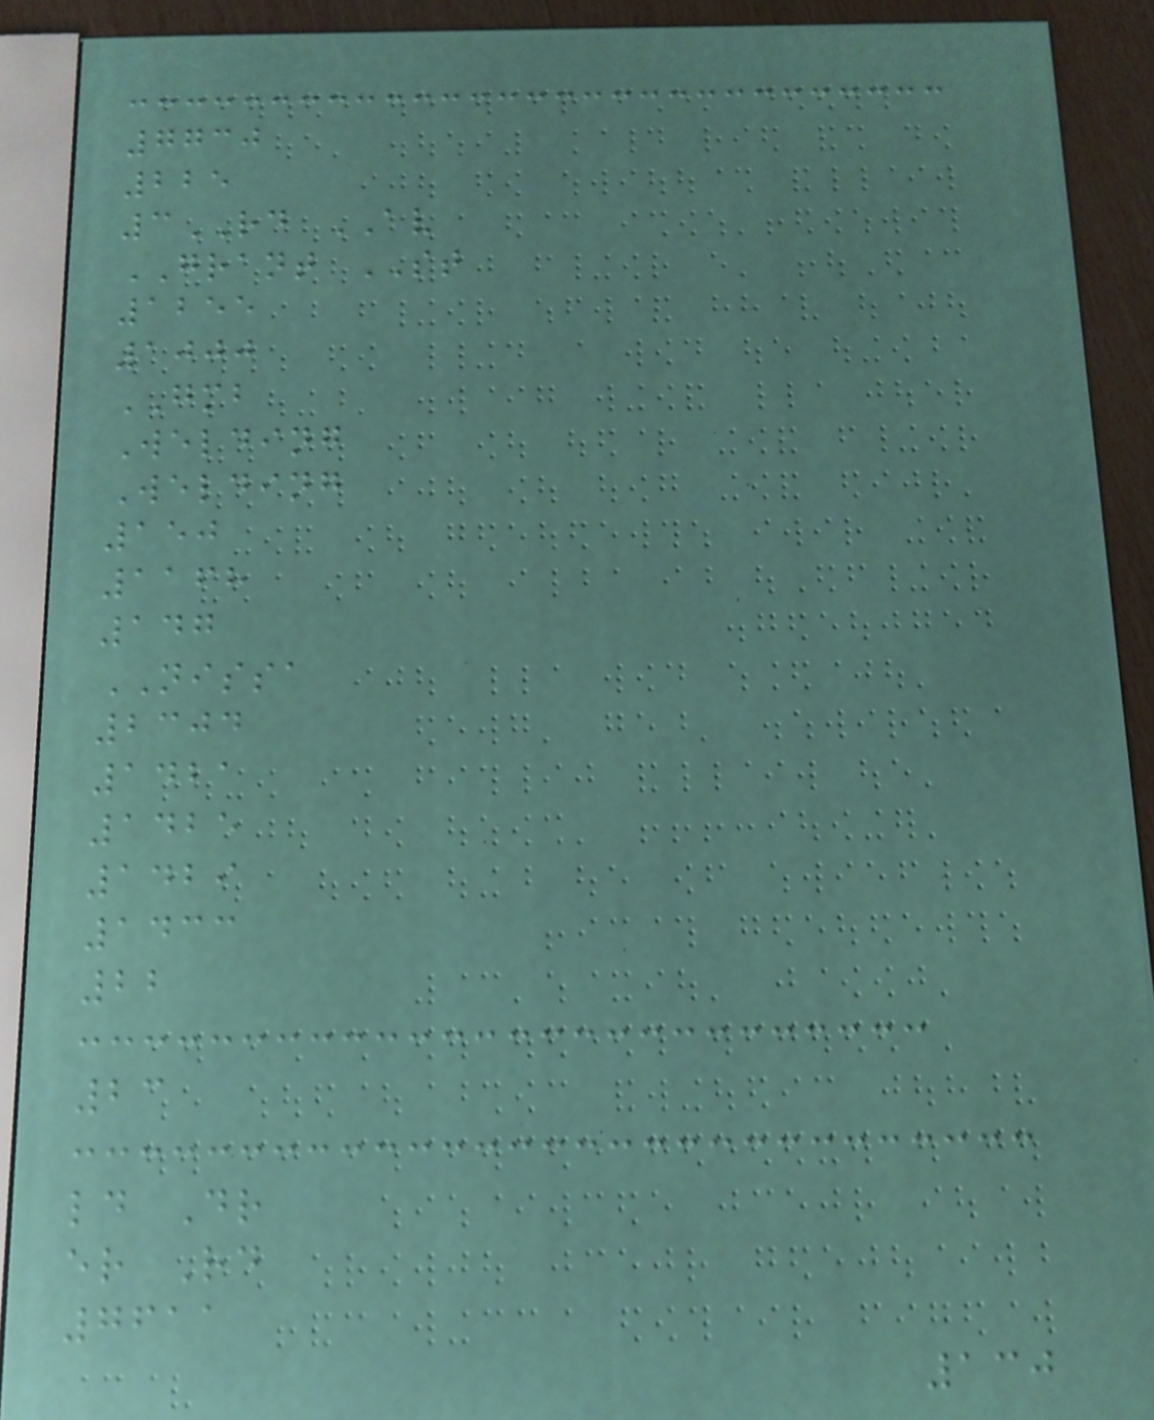7730
225
3RD AV
GRANT ST
1255
1000
GMB
Welding
Welding
150
1168
147
NISSA
2304
1421
1425
1429
1433
22
23
ld Dr
er Rd
7611
130
